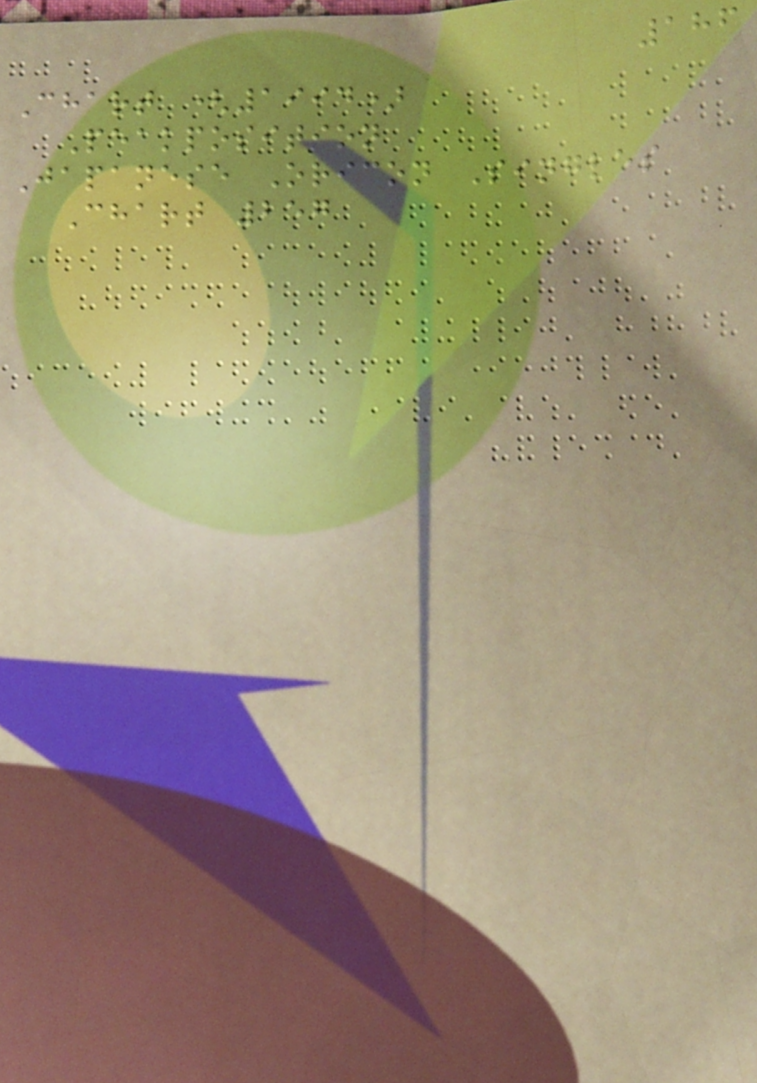186
Chart (1994)
Peakposition
Japanese Oricon Singles
Chart 257
